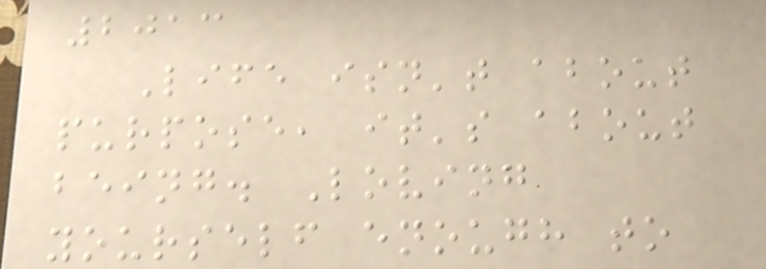2013
Life isn't about
purpose, it's about
being. Loving
yourself enough to
